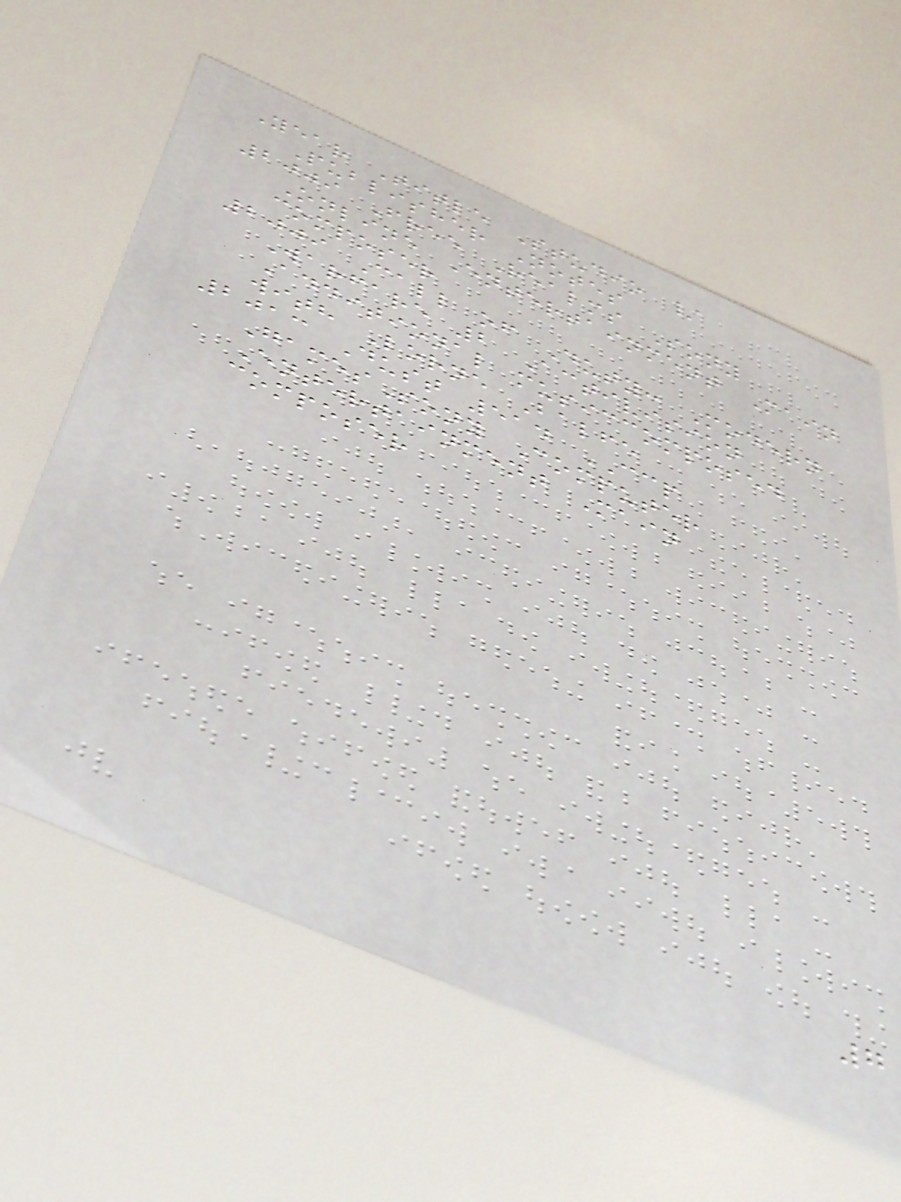Year Title Studio /
Publisher Notes
2009 Free Realms Sony
Online Entertainment Main
composer
2009 Call of Duty: Modern
Warfare 2 Activision
Additional musiccomposed
with Lorne Balfe
2013 Dust 514 CCP
GamesSony Computer
Entertainment Main
composer
7
